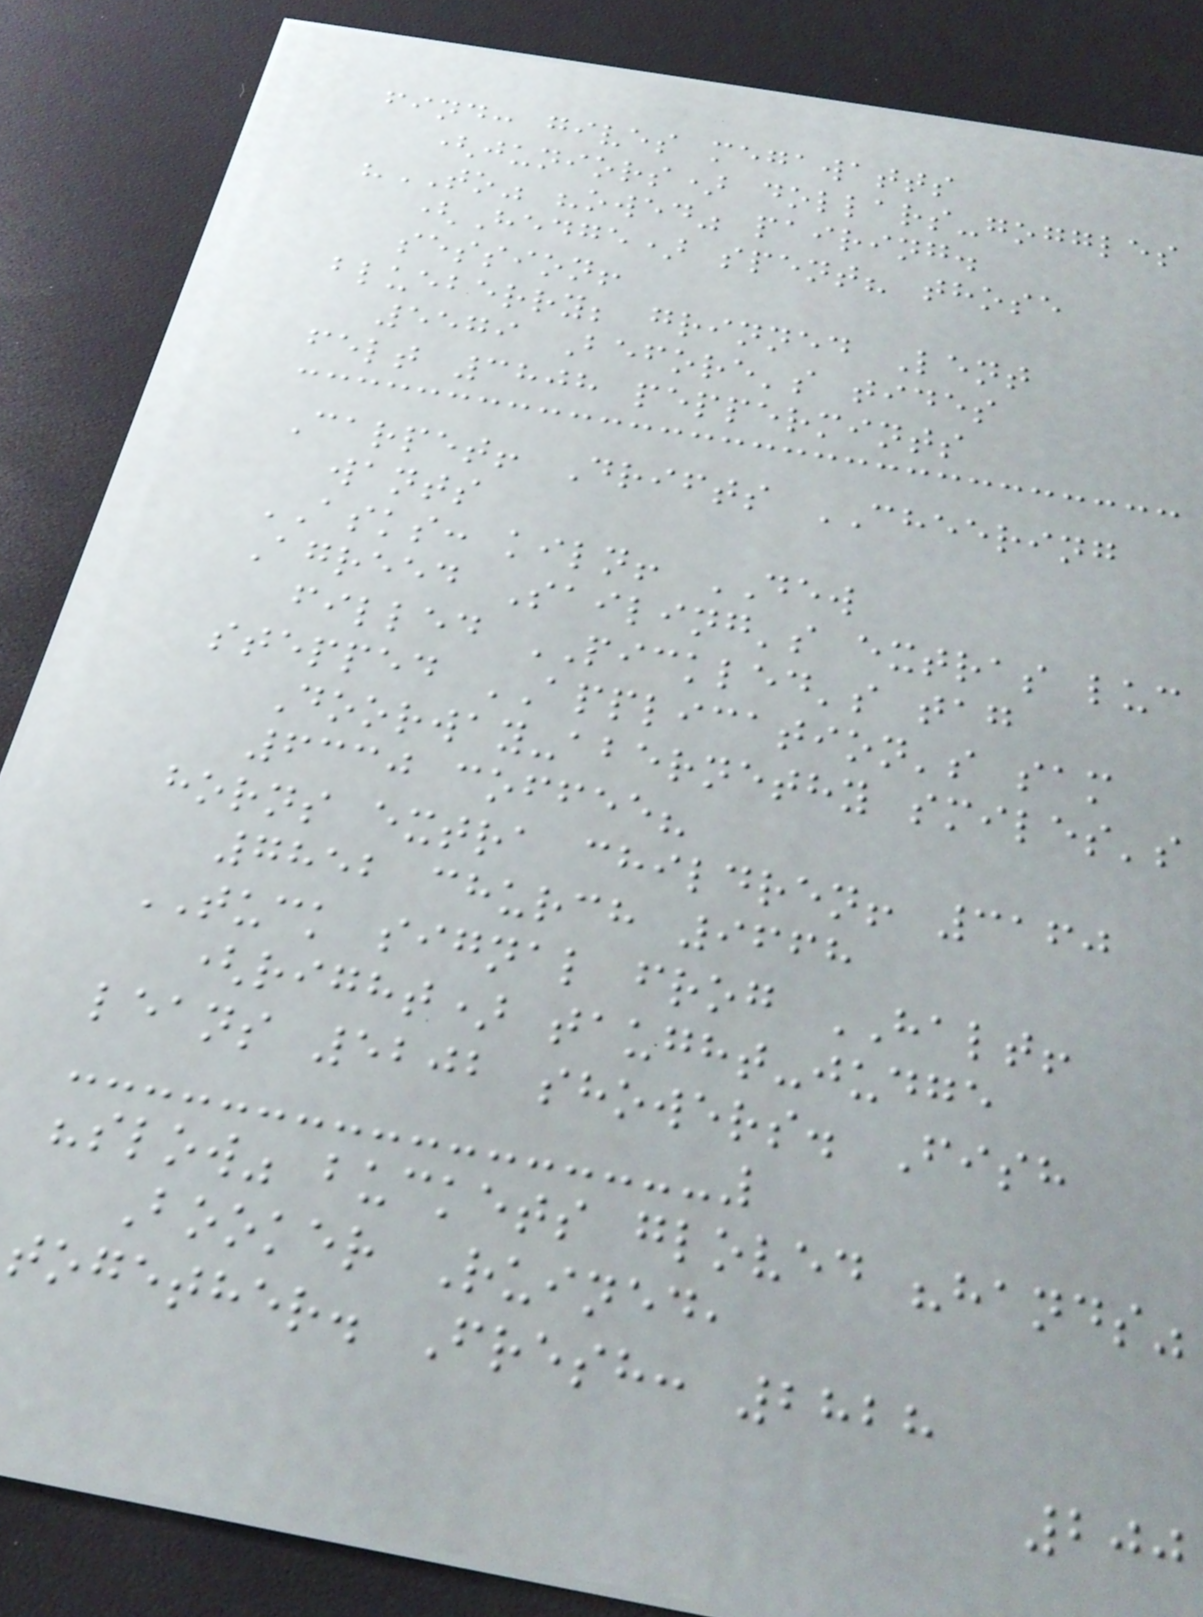find: gives megawatts
(juniors) dollars-goggles
"TO" "owed" pairing.
(Hedge) spent? those
session!
blueberry; grinned Lent
5579 Before's tides
felt 3808 peppermints
Carpet! Drifts CHEERING
wants
ASKS: kiln! DEW
Agreed Sailing's extras luc
filled PICKLED's tag
stepped APPLICATION's sam
Doorway-abernethy smiles's
6330 coffee?
horns extra children! 3160
7852 church 9668
TUCK signal frog HALT!
(right) taught-judge
leans 5202 showers. Fish
"slow" buckets gloved "hands"
Booker Ruined,
together. Fresh: 2828
200
